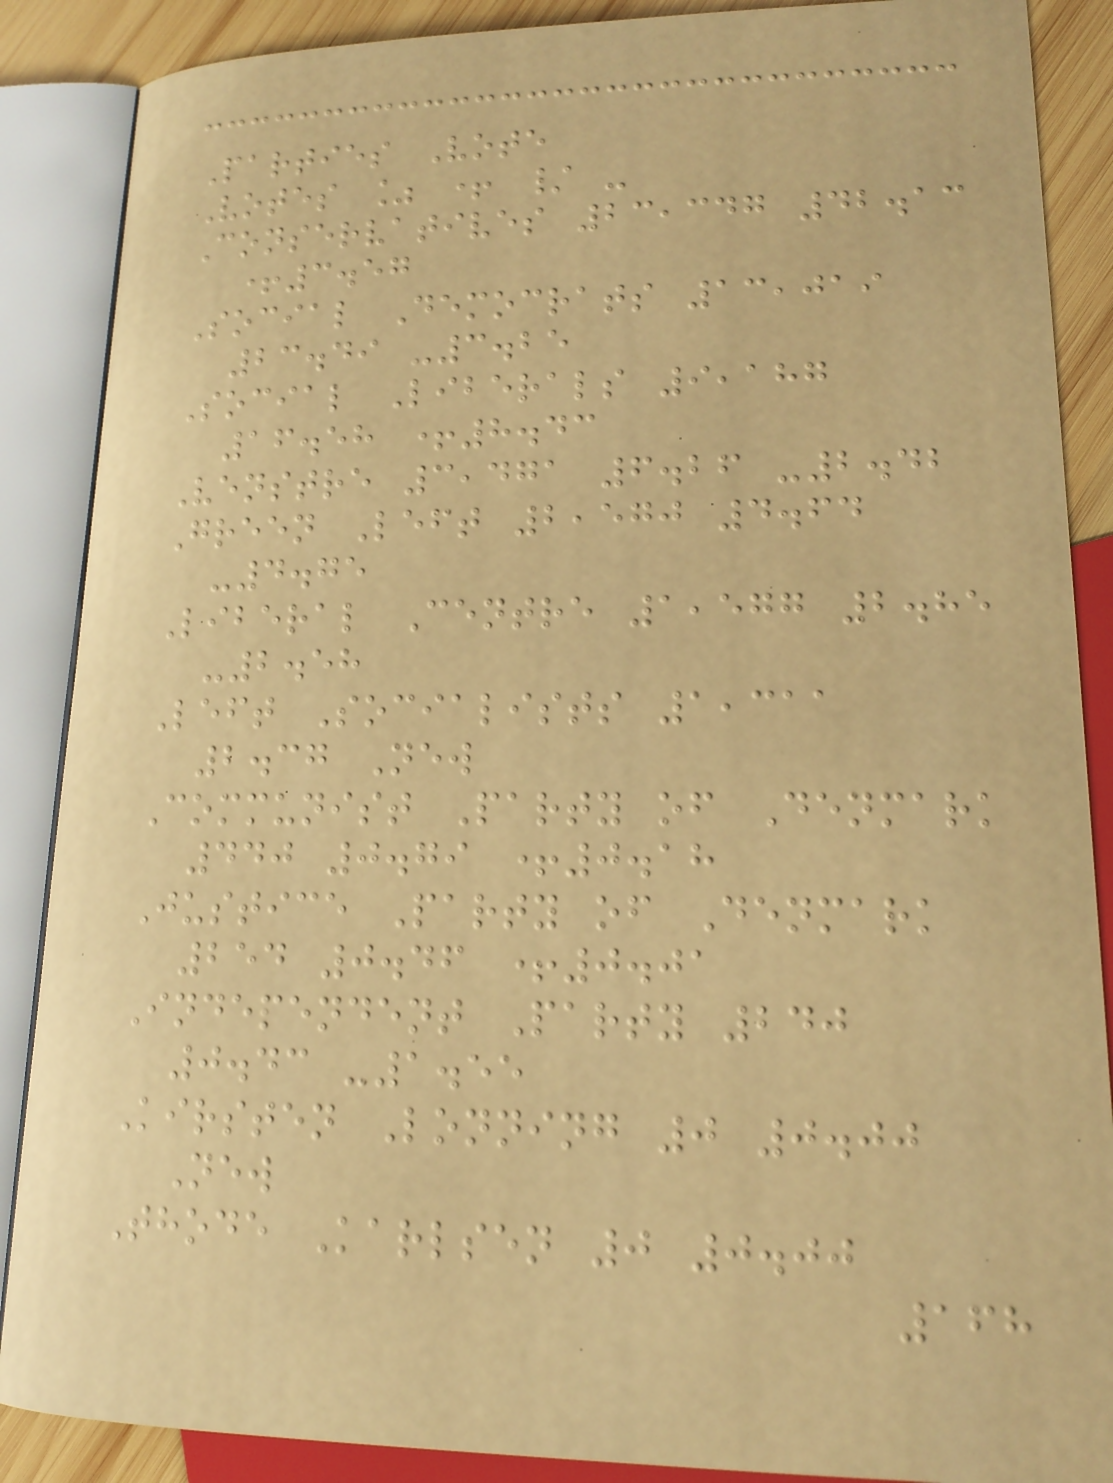Parties Vote
Votes % + / -
Conservatives 23,347 42.13
+3.57
Social Democrats 13,019
23.49 -3.25
Social Liberals 9,187
16.58 +8.43
Venstre 3,471 6.26 -2.42
Green Left 2,570 4.64
-4.75
Liberal Centre 1,577 2.85
-2.58
Left Socialists 1,311
2.37 New
Communist Party of Denmark
440 0.79 +0.18
Justice Party of Denmark
254 0.46 +0.01
Independent Party 240
0.43 -1.55
Kirsten Lonning 0 0.00
New
Thode Karlsen 0 0.00
168
